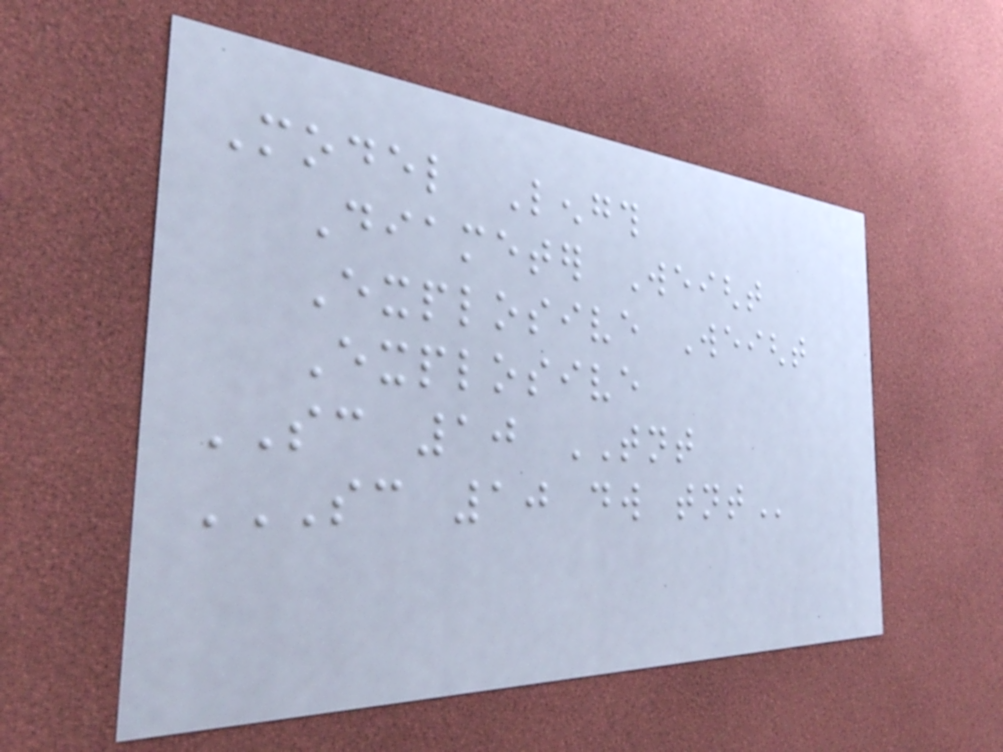Model Length
Diameter Weight
Explosive Weight
Explosive
SC 10 TNT
SC 10 DW TNT
